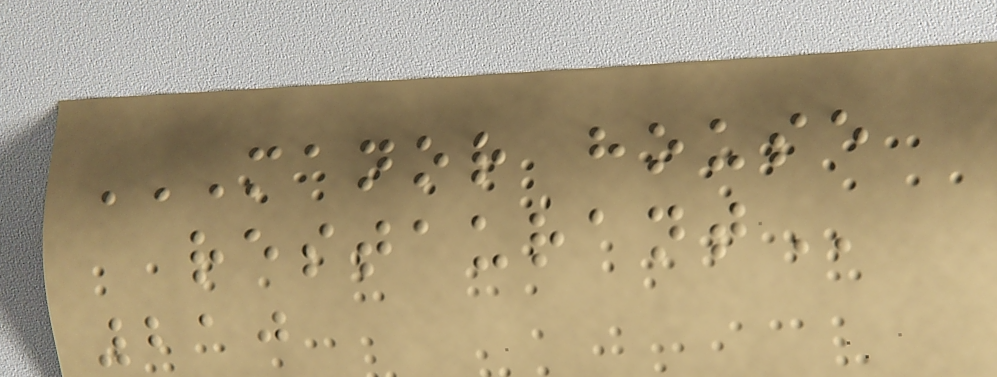MANOR HOUSE
RESTAURANT
210
